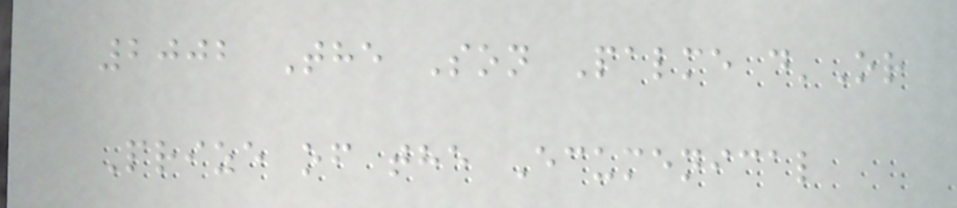2002 The Son Palme d'Or
Prize of the Ecumenical
